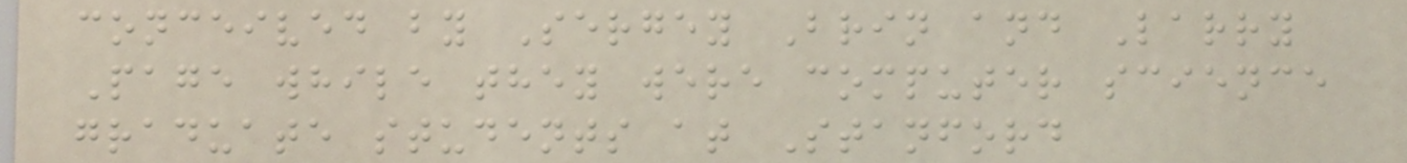conceived by Sergey Brin and Larry
Page while they were computer science
graduate students at Stanford
